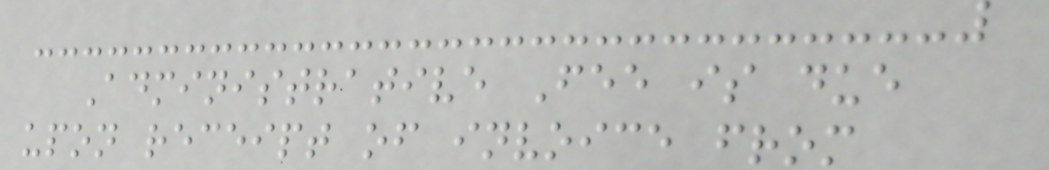Administrative Fee is due
upon receipt of invoice from
